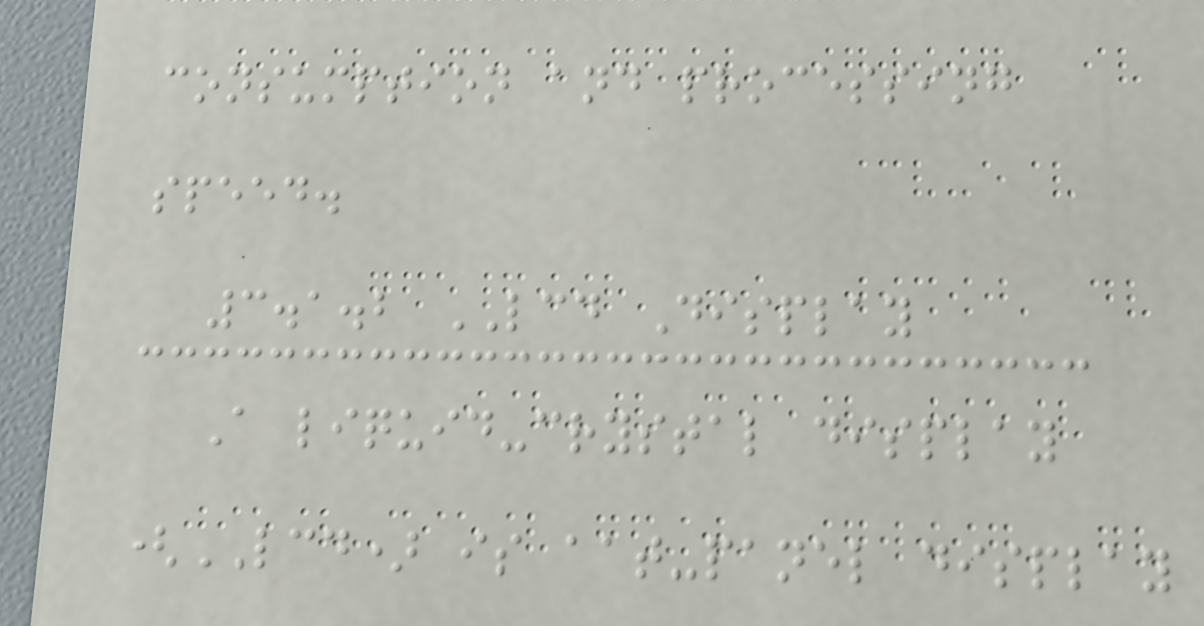consumption and processing
speed.
3.1.2 LCD Display
A liquid-crystal display
(LCD) is aat-panel display
